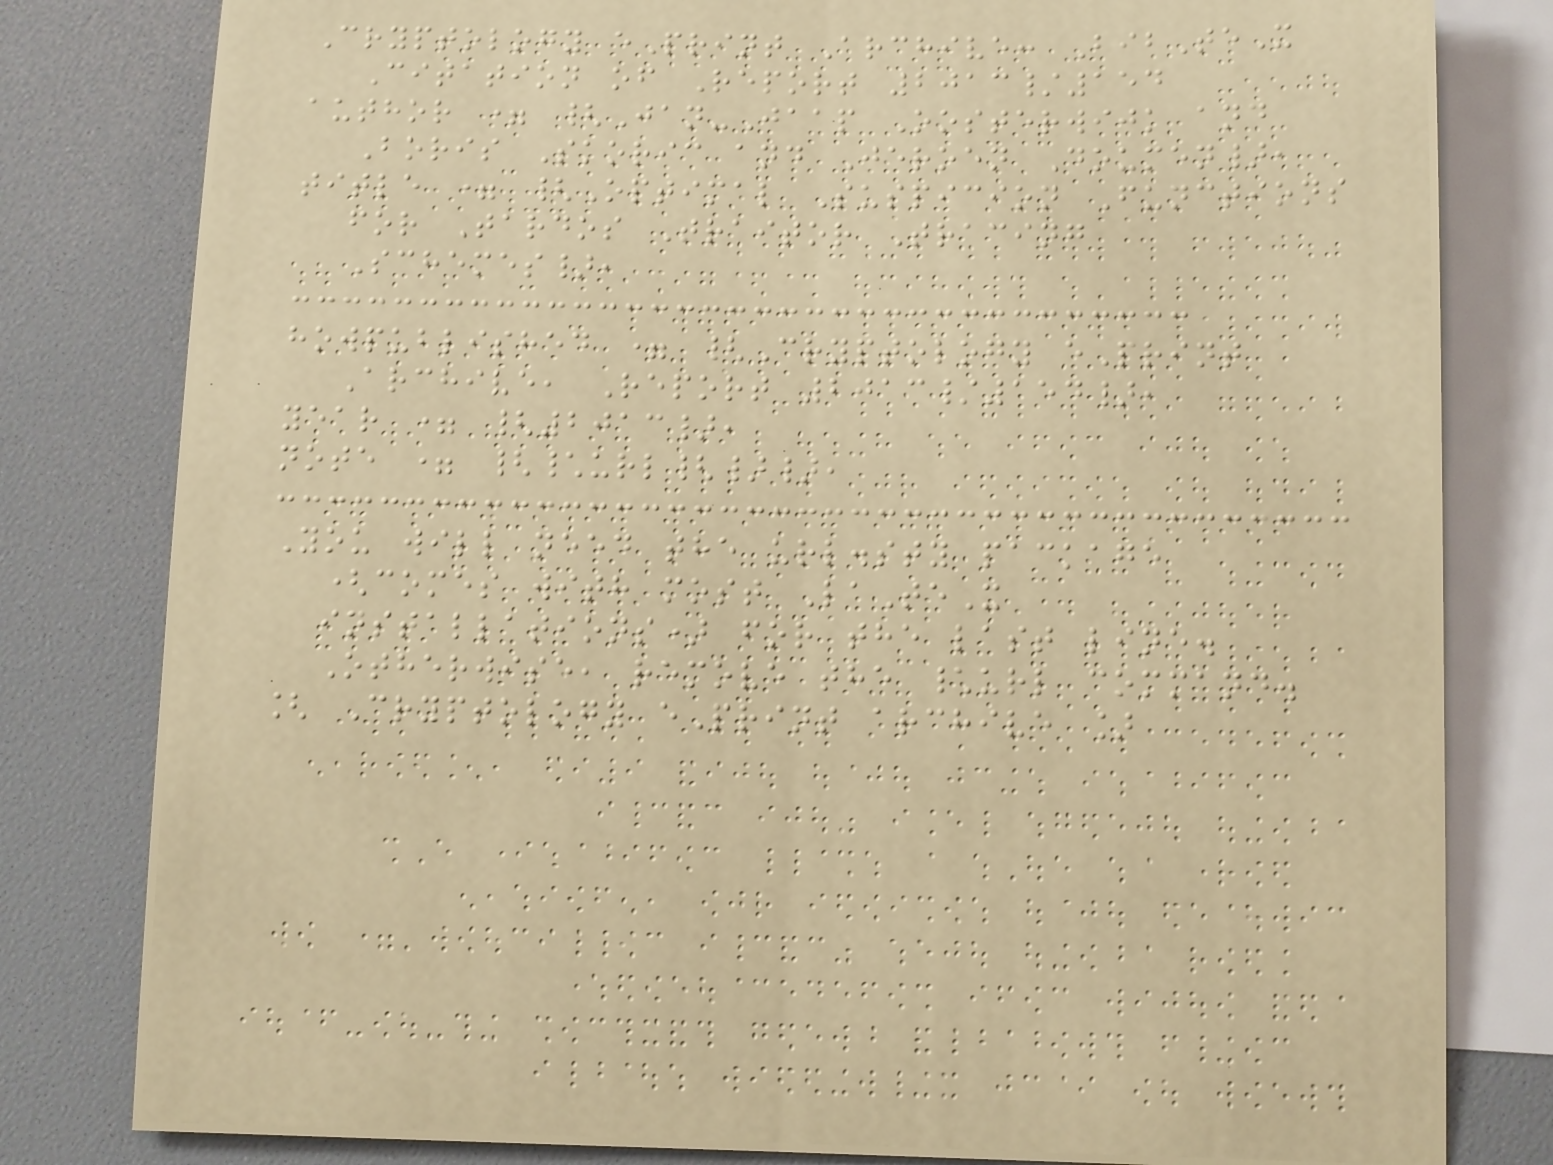Cryptology ePrint Archive: BibTeX
Citation of Report 2013/154
author = {Jan-Jaap Oosterwijk and
Boris Skoric and Jeroen Doumen},
title = {Optimal Suspicion Functions
for Tardos Traitor Tracing
Schemes},
howpublished = {Cryptology ePrint
Archive, Report 2013/154},
year = {2013},
note = {\url{}},
You will need the url.sty package
(comes with most LaTeX
installations) for the last line.
Otherwise, remove the \url command.
[ Cryptology ePrint archive ]
